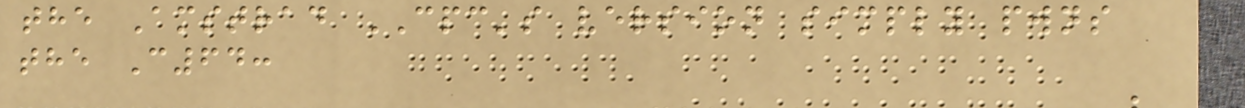the Amstrad CPC's version simply pwns
the C64:
